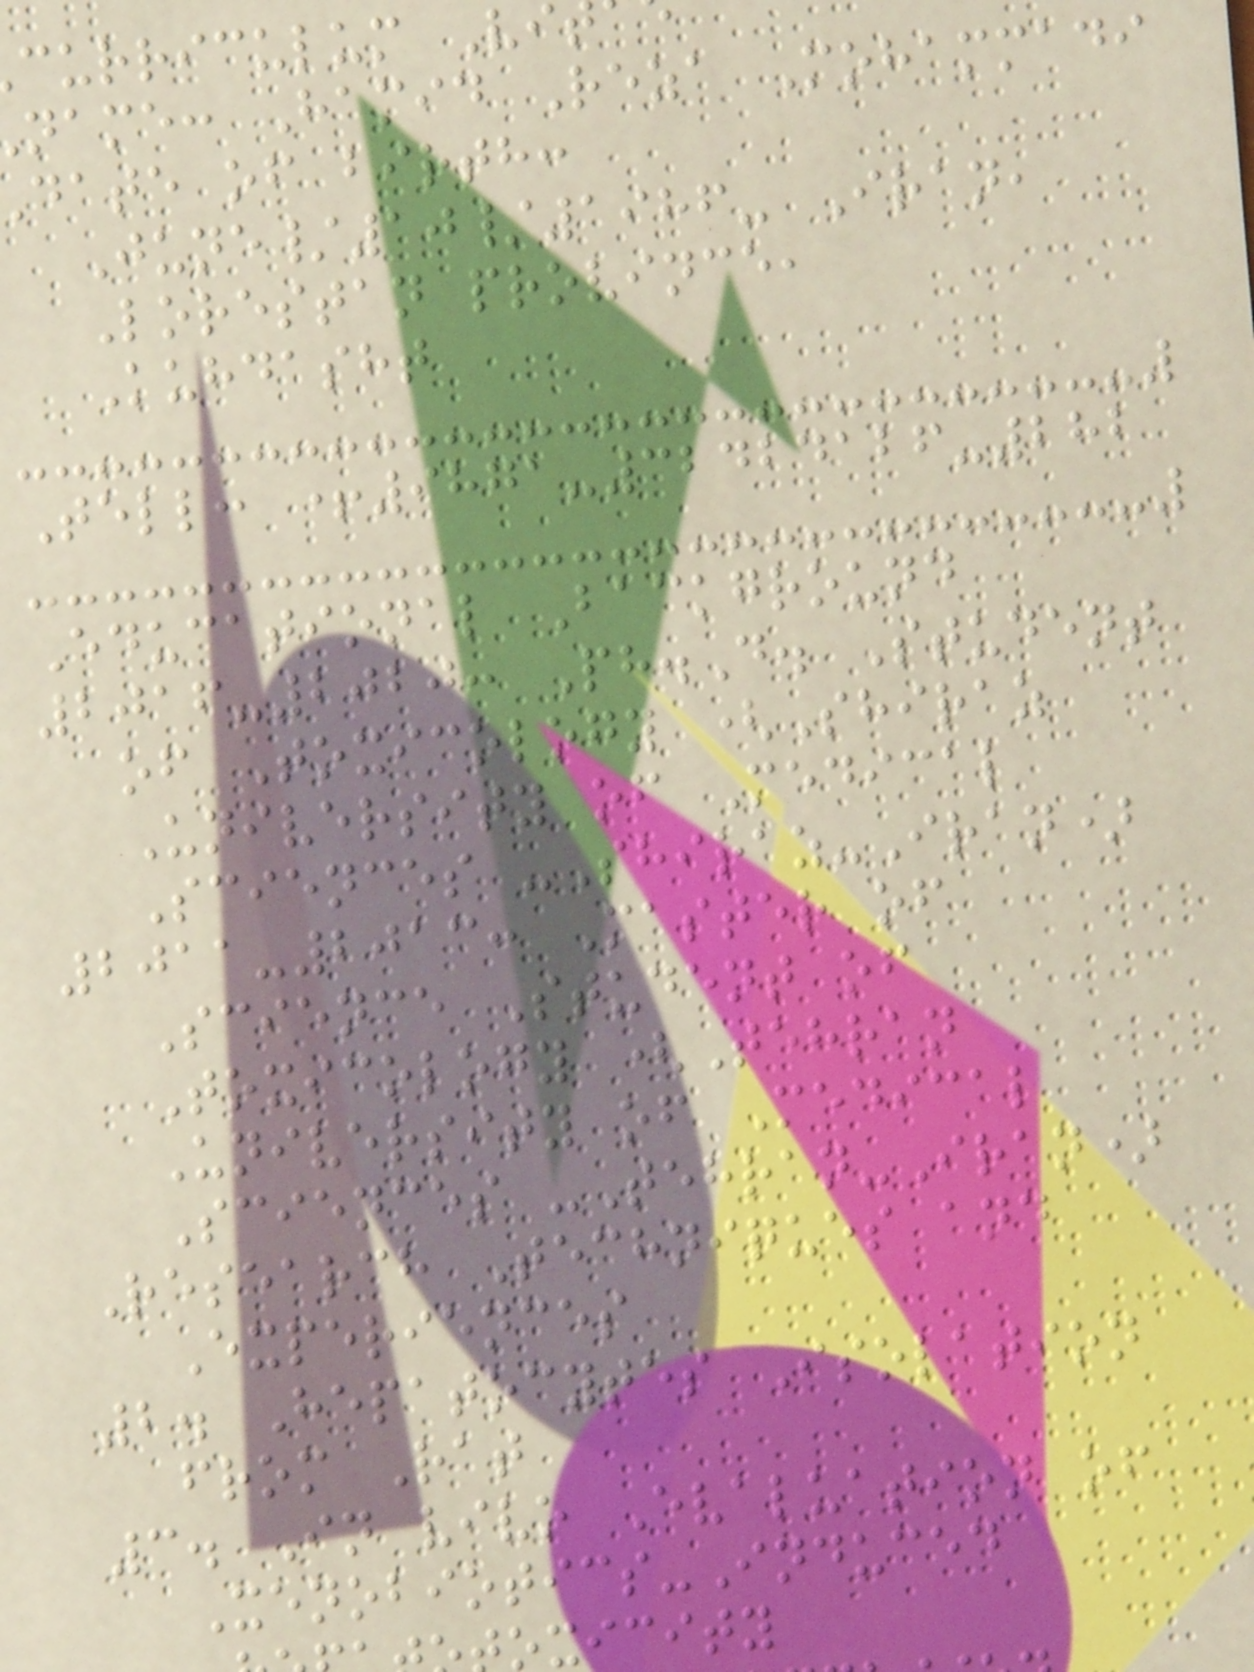curriculum Vi
name: Hamid Reza Mohammadi
date of birth:
June/10/1986- Iran,
Lorestan province,
Kuhdasht
Tell: +9871-32424126-282
Educational Background
2016-2020: Ph.D. Student
of Toxicology (Shiraz
University of Medical
Sciences -Shiraz-Iran)
2011-2013: Master of
Science Student of
Toxicology (Tehran
University of Medical
Sciences -Tehran-Iran)
Research Techniques and
Experiences
2. Hepatocytes Isolation
from Rat
3. In vivo Evaluation of
Xenobiotics-Induced
xicity
